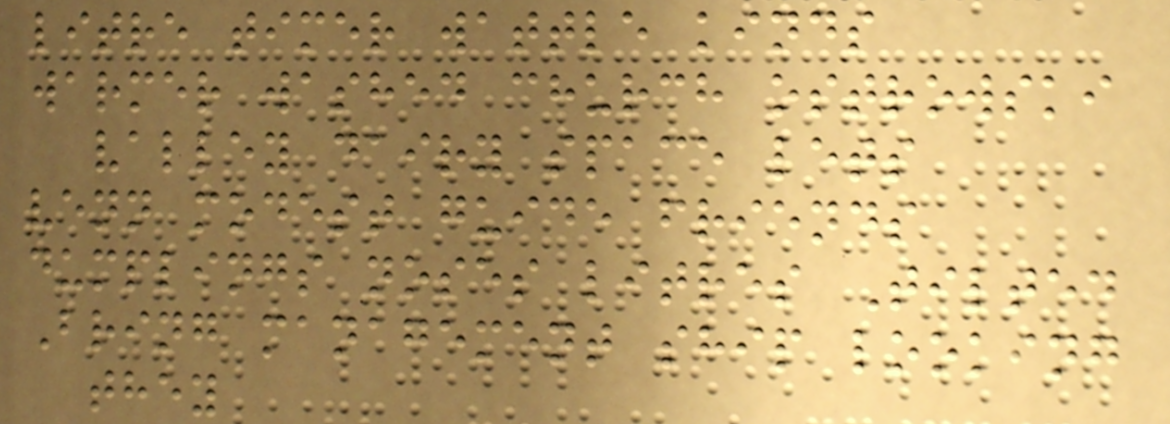litre timer wattle kinds
warmer washed church ostrowski
valley dairy space lets
venn modest guide friends
dumplings noses litres Tilted
Bring management ship looking
they
